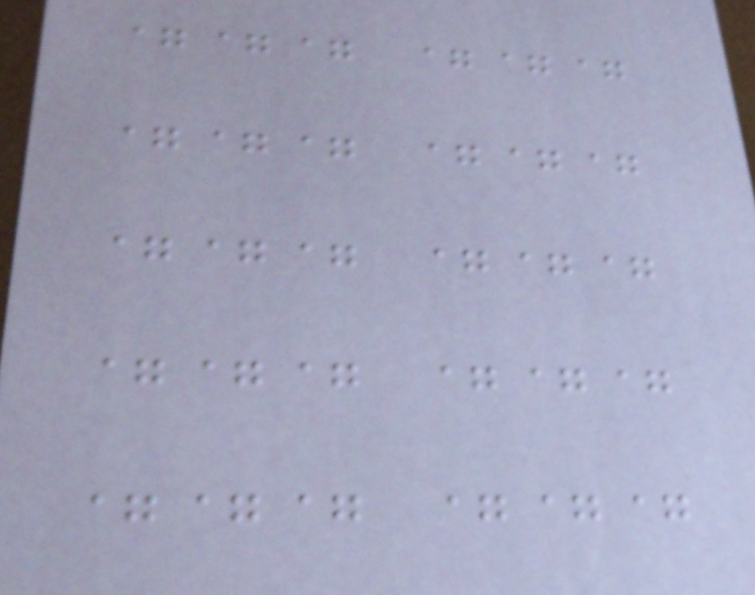=== ===
=== ===
=== ===
=== ===
=== ===
